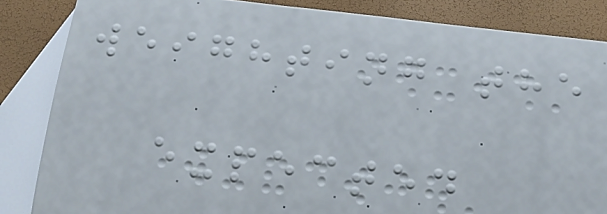weighting the
expected
